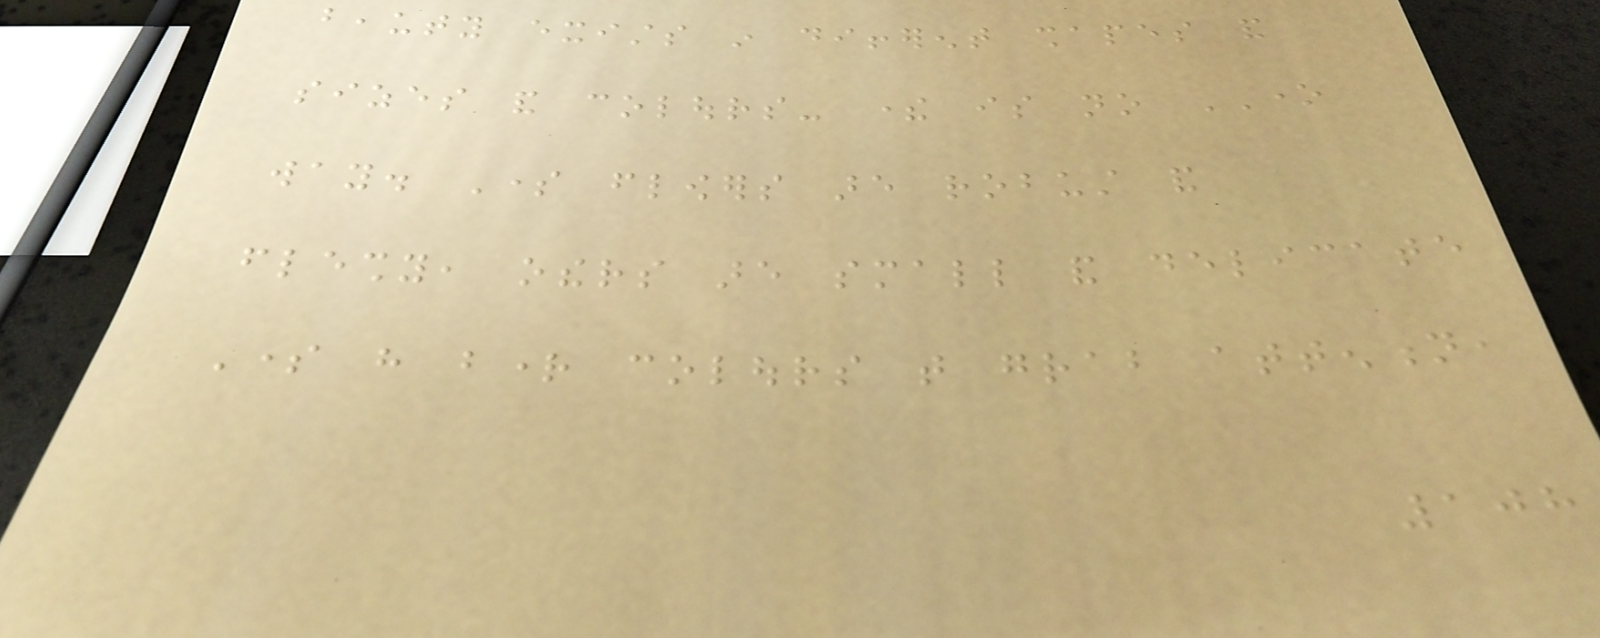beauty exists in different shapes and
sizes and colours- there is no ONE
way. Some flowers are robust and
fleshy, others are small and delicate
Some have bright colours that grab attention,
108
